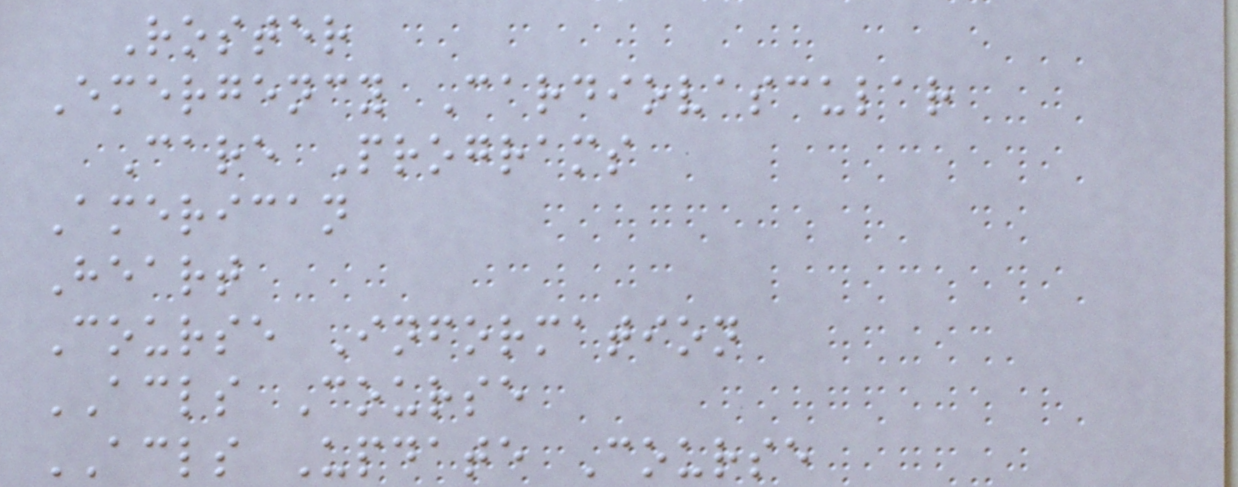Roster
Emergency Cardiovascular
Care Programs
American
Heart
Course Information
ACLS Course
ACLS Update Course
